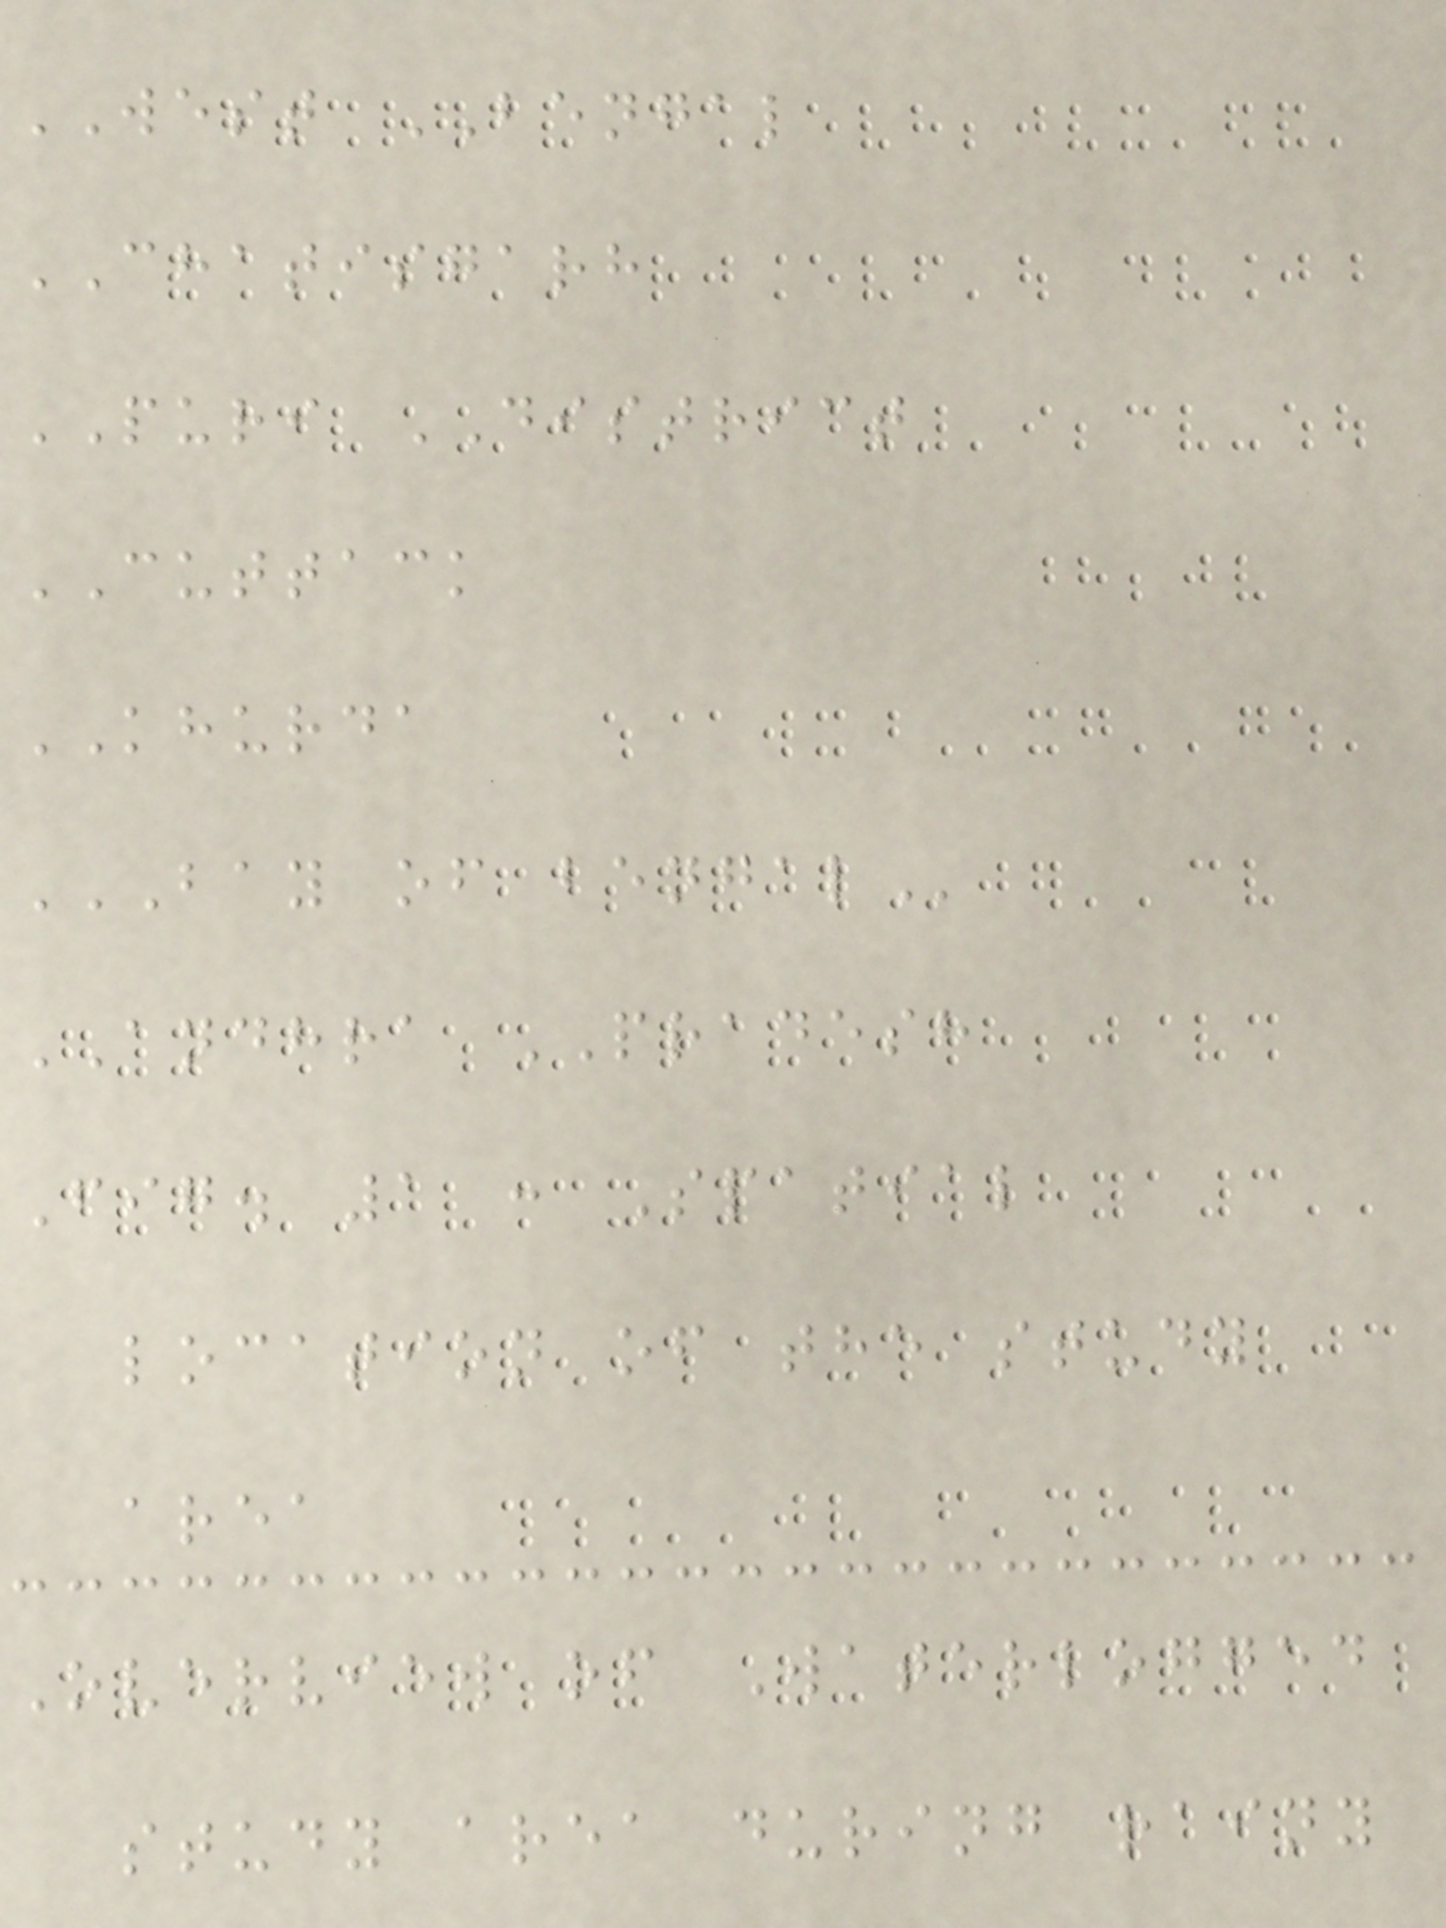WEST BENGAL
CHATISGARH
PURI DISTRICT
CUTTACK
KHURDA
BAY OF BENGAL
ANDHRA PRADESH
Fig. 1 : Spatial
location of the study
area
Overview of Waterlogged
study area during rainy
